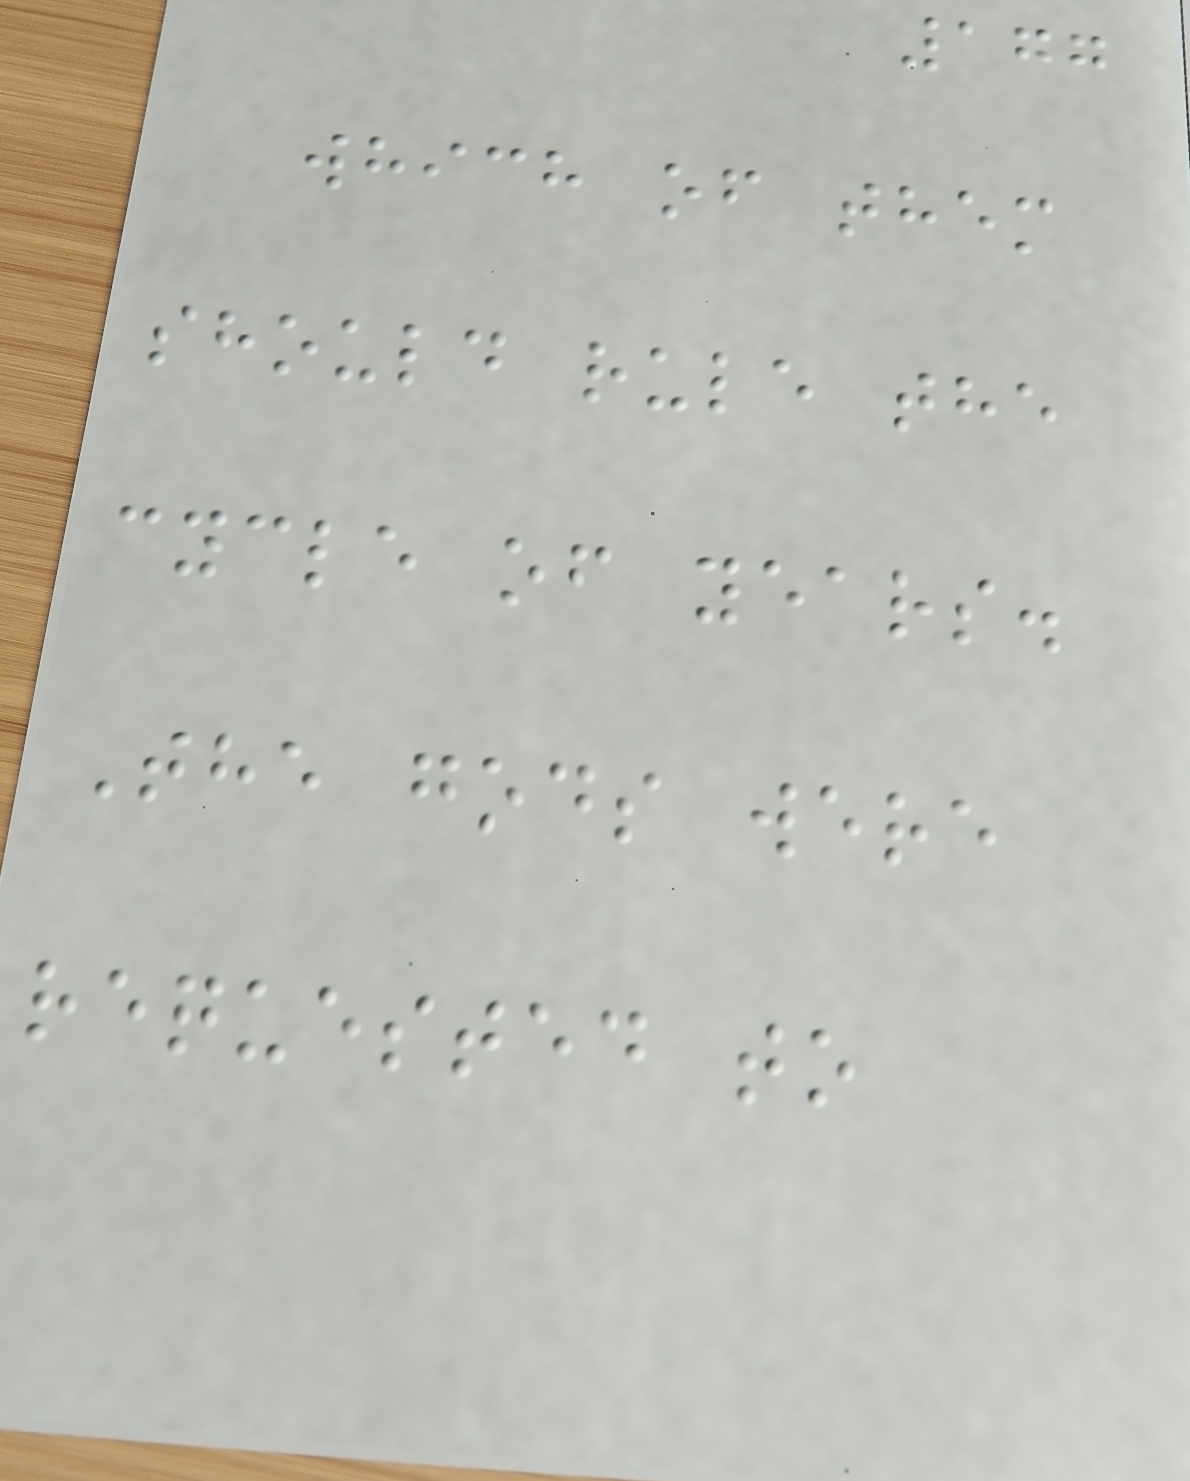177
which of them
should rule the
cycle of years.
The gods were
requested to
